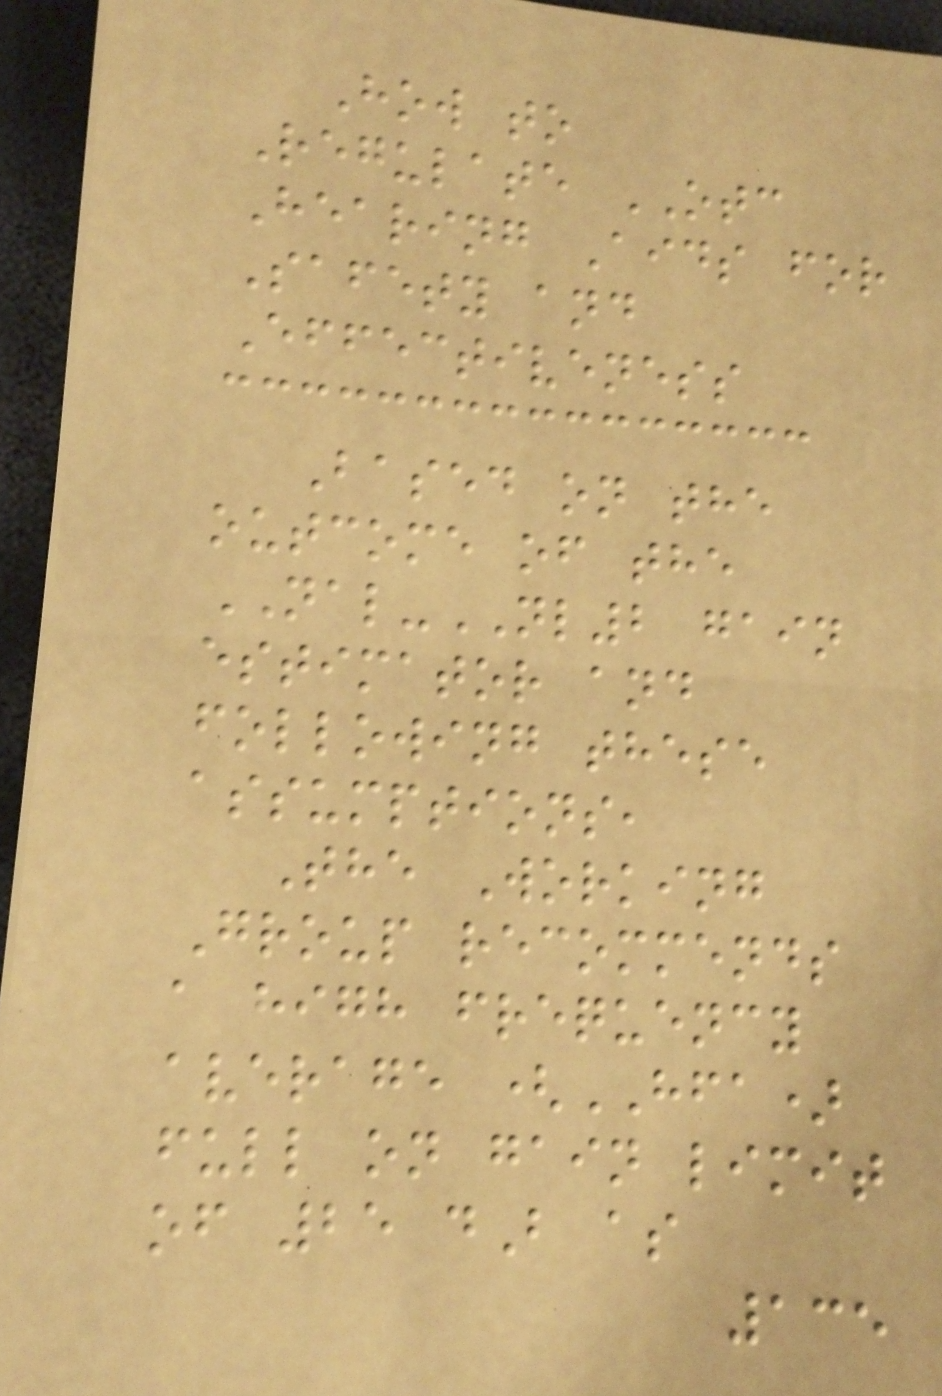How to
Regulate OTC
Hearing Aids for
Safety and
Effectiveness
Based on the
outcome of the
NAL-NL2 gain
estimator and
following these
assumptions,
The Working
Group recommends
a high frequency
average (HFA)
full on gain limit
of 25 dB as
135
